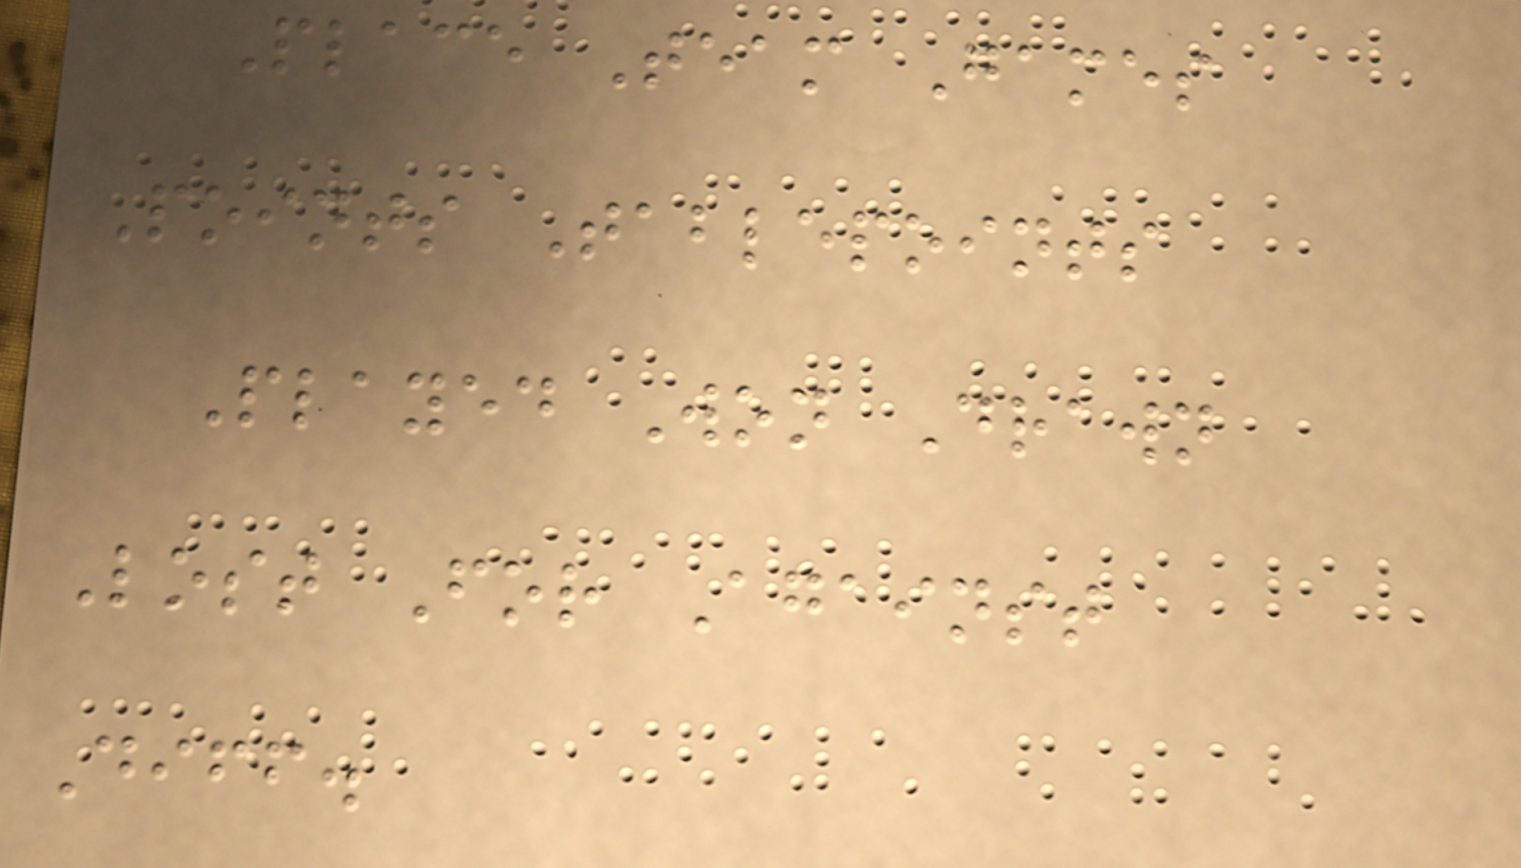Place Team Games
Points Tablepoints
Played Won Drawn
Lost For Against
Diff.
